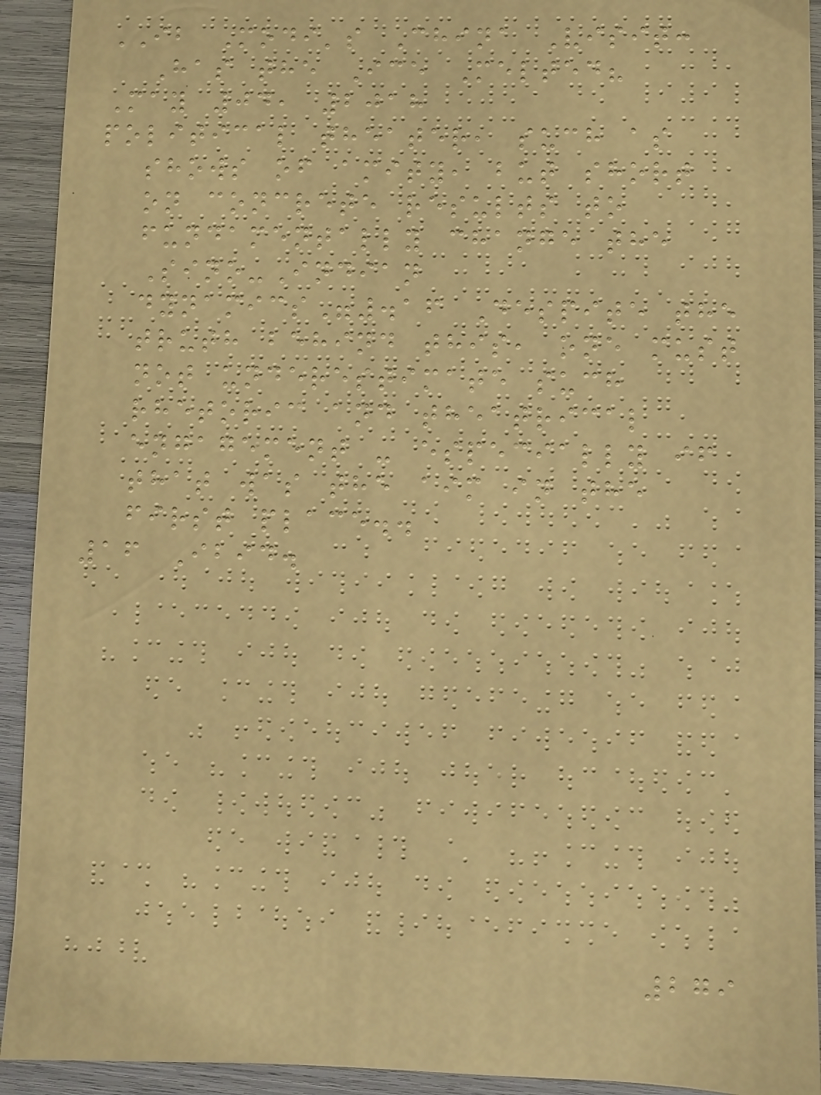IB Modi's China Visit:
Has the Ice Melted?
May 04, 2018
political theater, such as
shows of amity, but short
on concrete results to
fundamentally change the
Sino-Indian
dynamics".16 Despite the
truth behind this, one must
not underestimate such
rhetoric and theatrical
engagement - especially if
that was the aim in the
first place..
16 Ibid.
279
